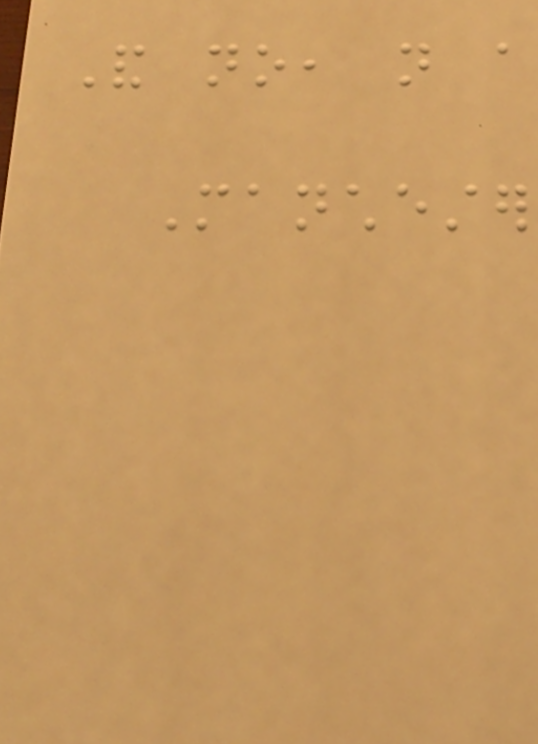And no, not a
Manchester
